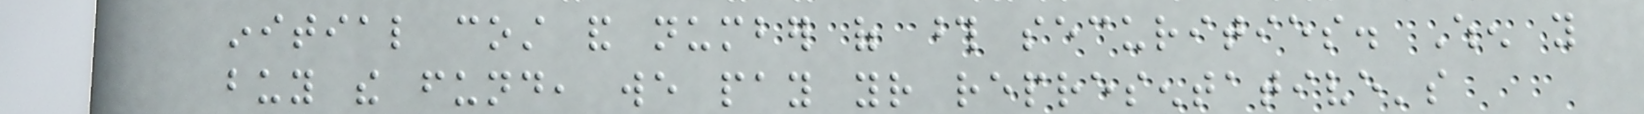initial cost and number of those securities. When you
buy the fund, we pay your representative's
